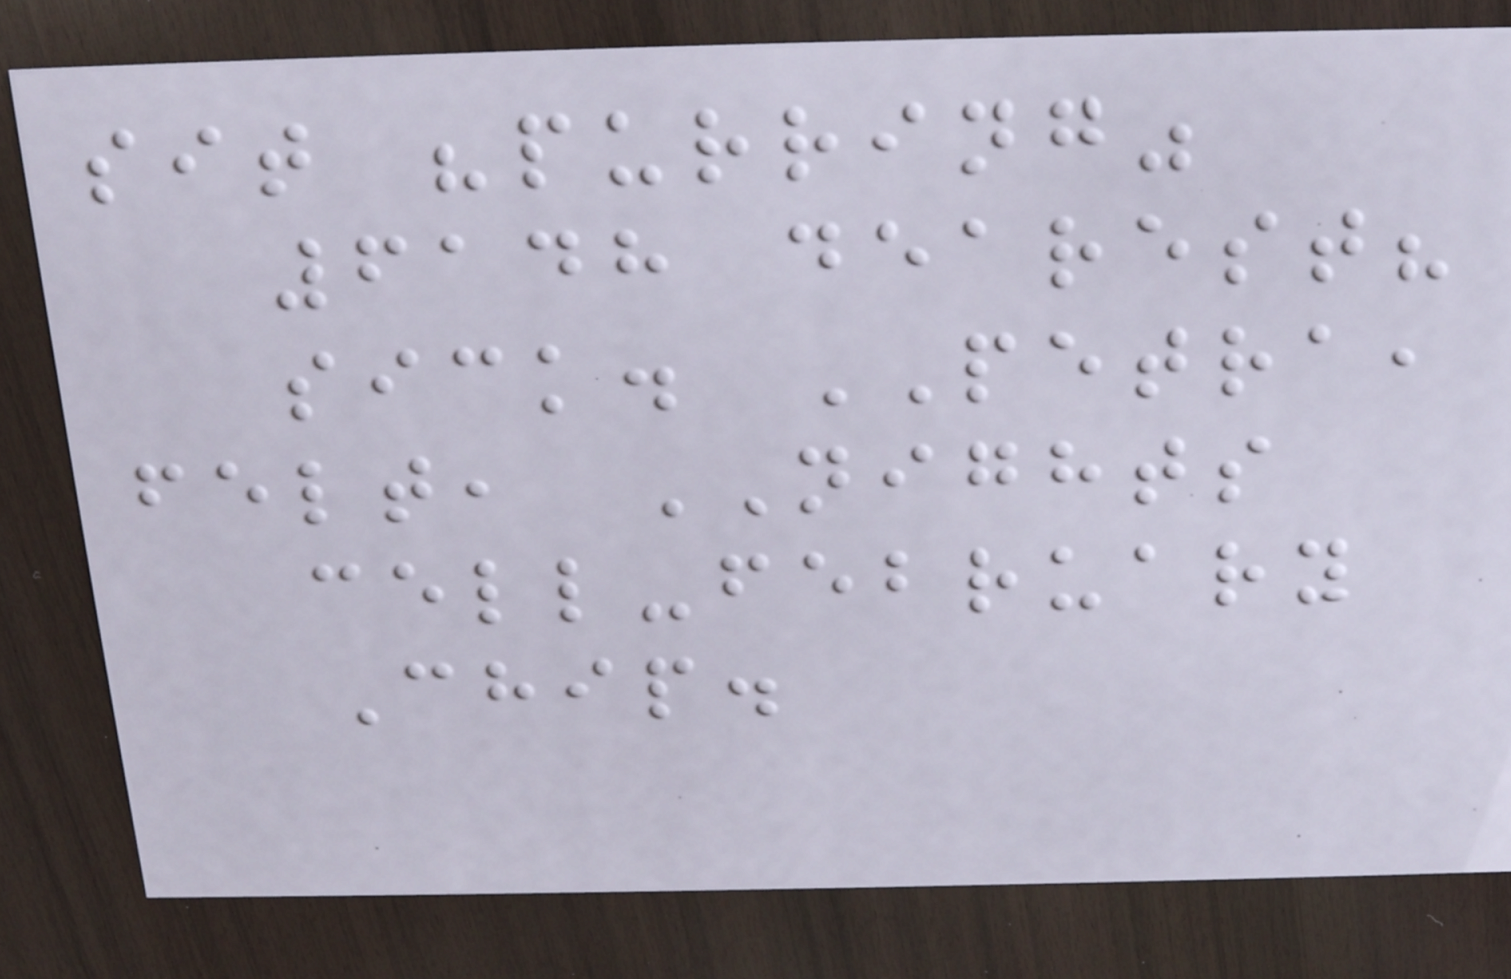sit "purring"
6148 dearest?
sick. PETRA,
felt, NIGHTS
cell-february
Chip.
